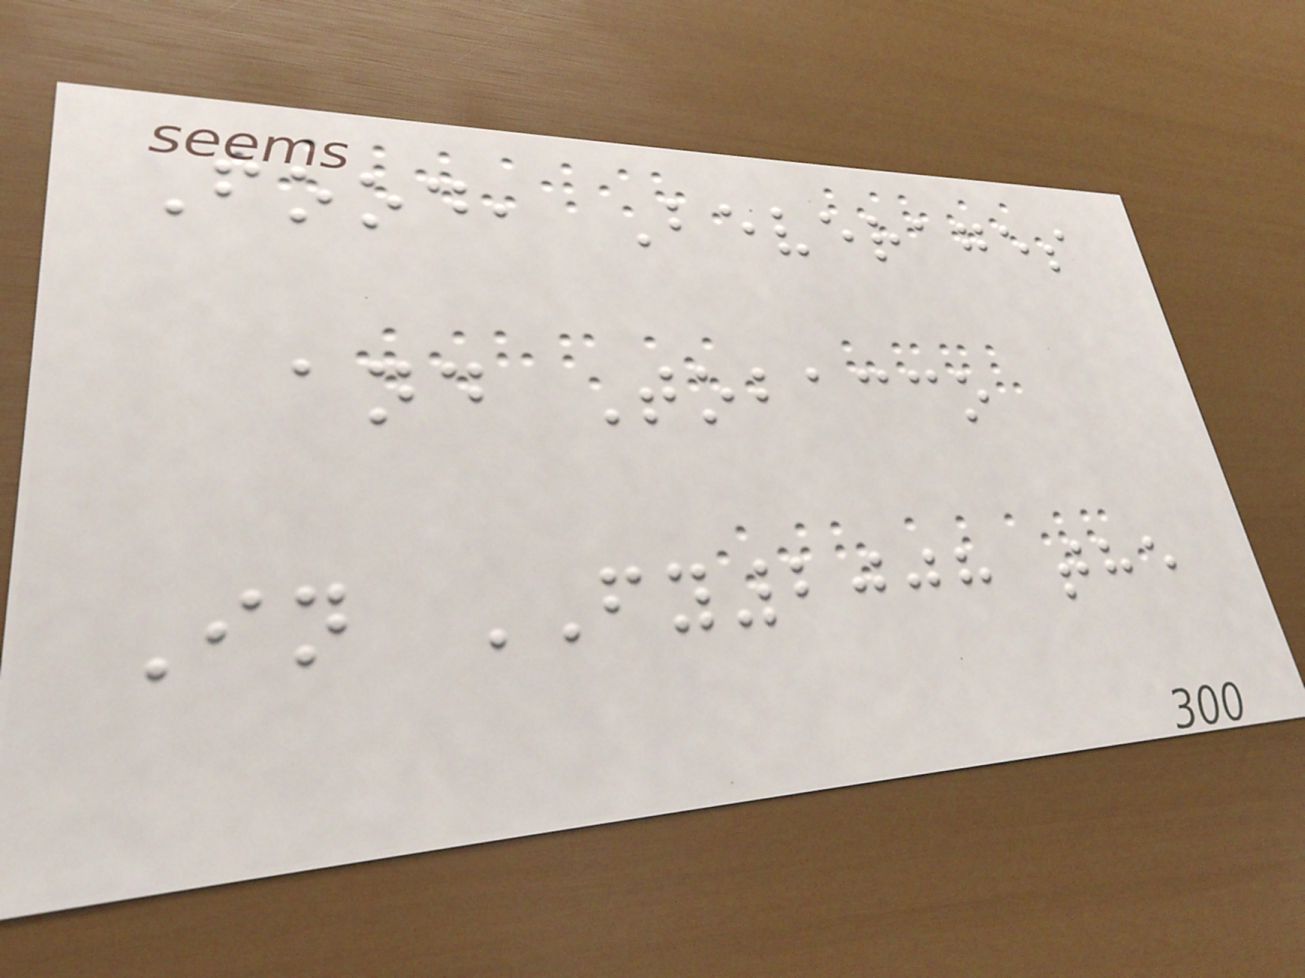Food, Beverages
and Tobacco
In FY2008 the
